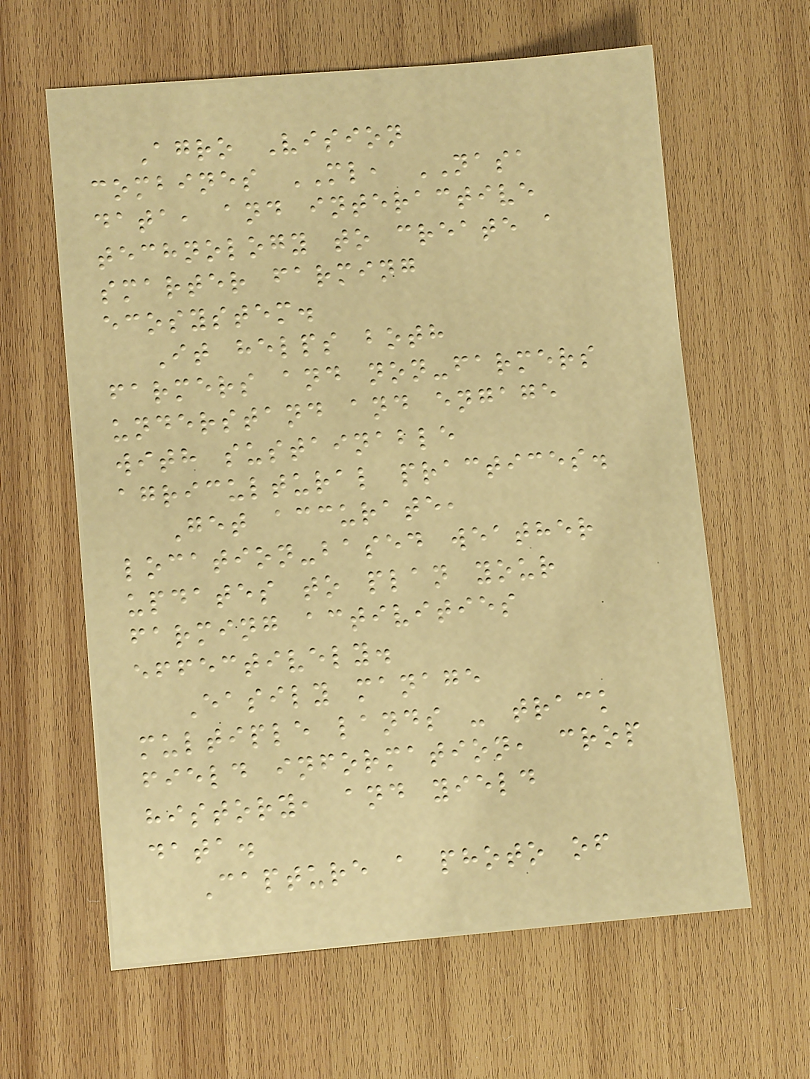Agro Vision
combines ML, NASA
data, and interactive
technology to create a
smarter farming
ecosystem.
It helps both
farmers and non-farmers
understand and engage
with sustainable
agricultural practices.
Get accurate,
location-based weather
updates to plan your
farming activities
effectively.
Easily manage
multiple lands - track
field information, crop
history, and yield
data.
Capture a photo of
